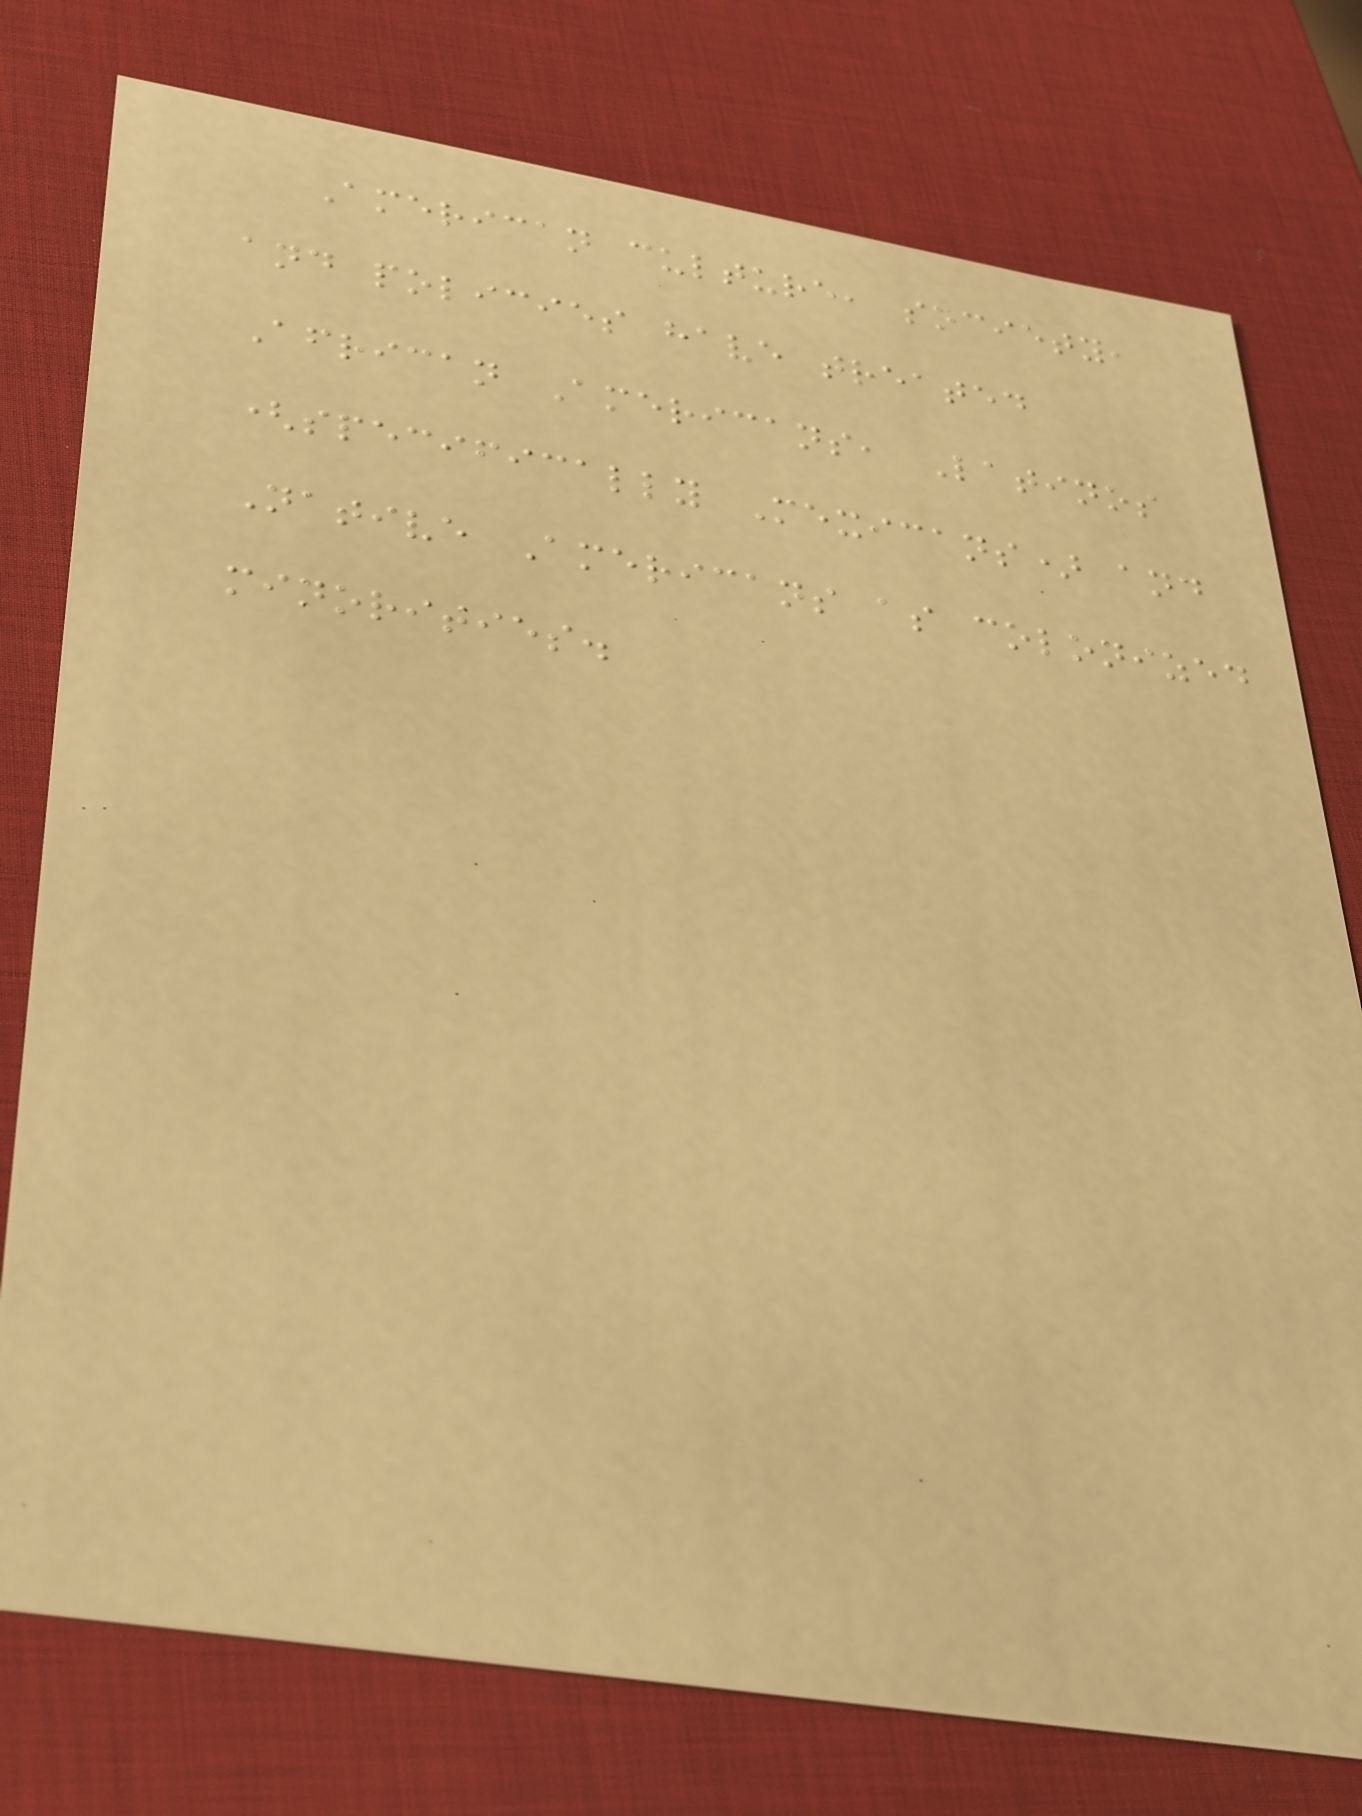American culture, society,
and policies have treated
African Americans, Latinos
(specifically Mexicans) and
Native Americans as colonized
minorities.
